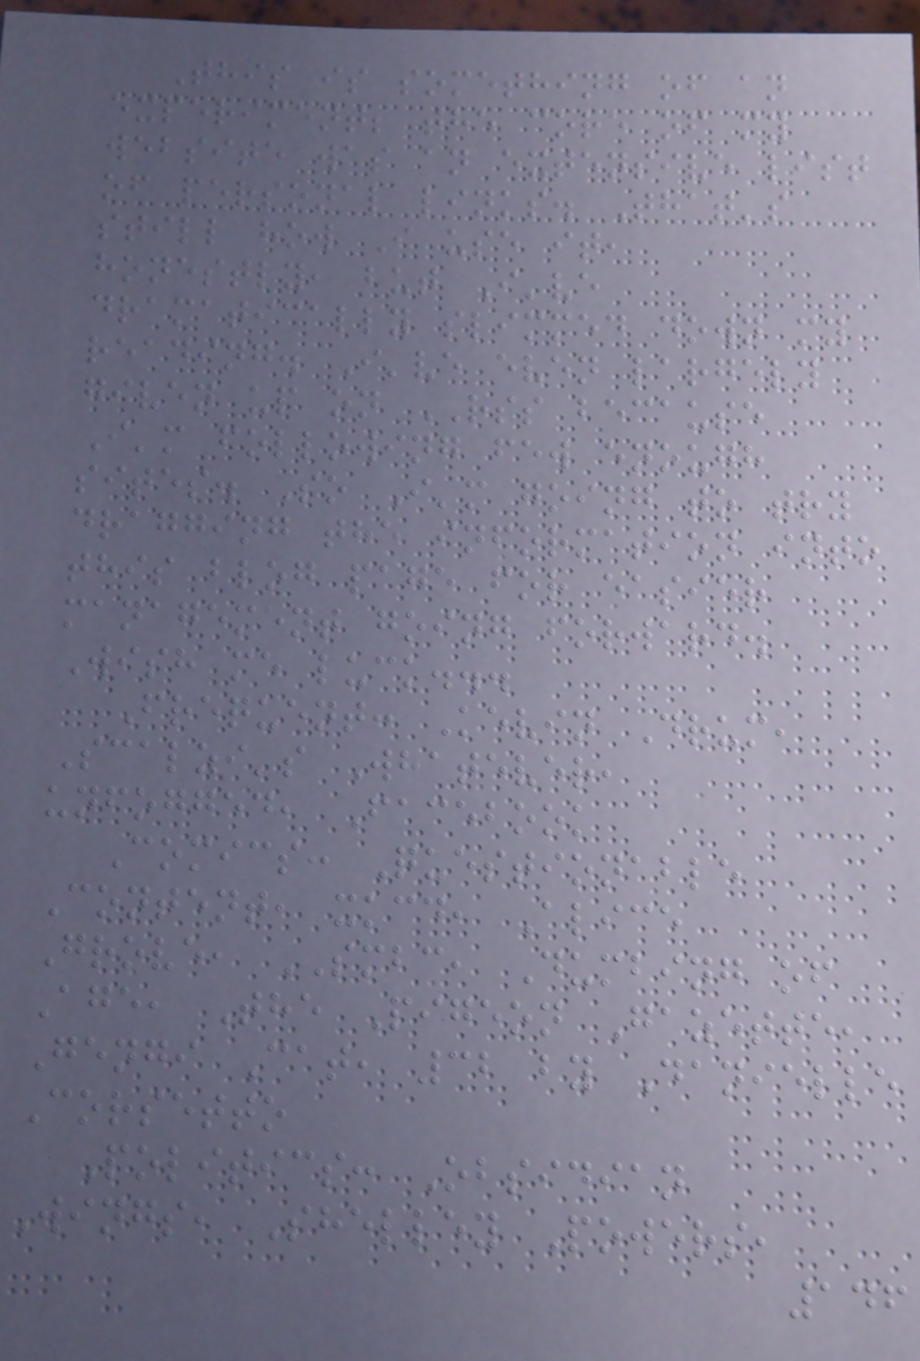This is something of an
experiment; the core of my
website was an extensive list
of personal links. That's
still how I use it,
honestly, but I've
dramatically slimmed down my
reading. I've even largely
given up on RSS because
I'm following few enough
sites. So I'm going to try
dragging the information into
this blog page for easier
management going forward.
Wish me luck...
Frequent: Kevin Drum,
Scalzi's Whatever,
unfogged, Facebook
Comics: Questionable
Content, xkcd, Alice
Grove, SMBC, Dumbing of
Age, The Pigeon Gazette,
Gengi Cat, 32 by Danielle
Corsetto
Politics: Obsidian
Wings, Shelley Powers,
146
